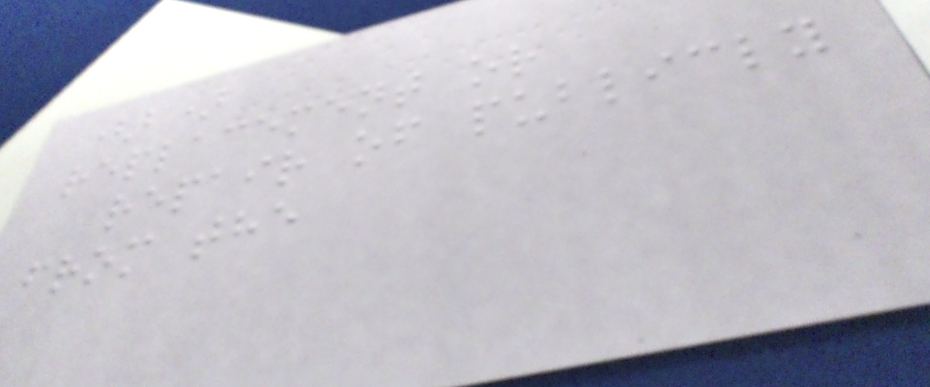(b)
replacement or
repair of publicly
from the
